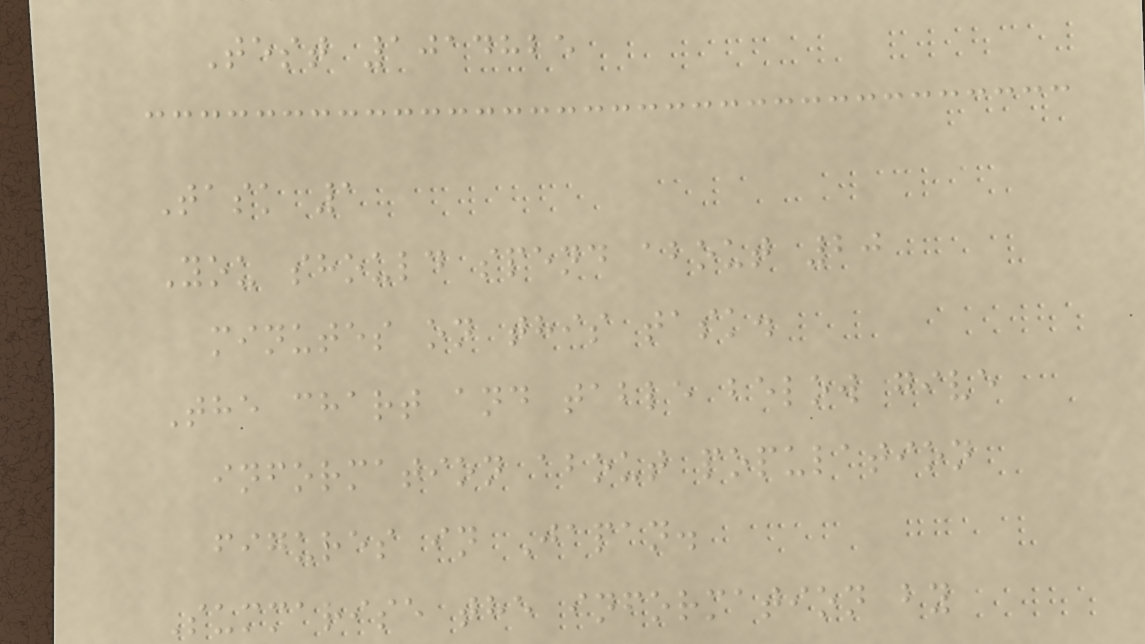Test 1014825
Task 1
You should spend about 20
minutes on this task.
The chart and table below give
information about population
figures in Japan.
Summarise the information by
